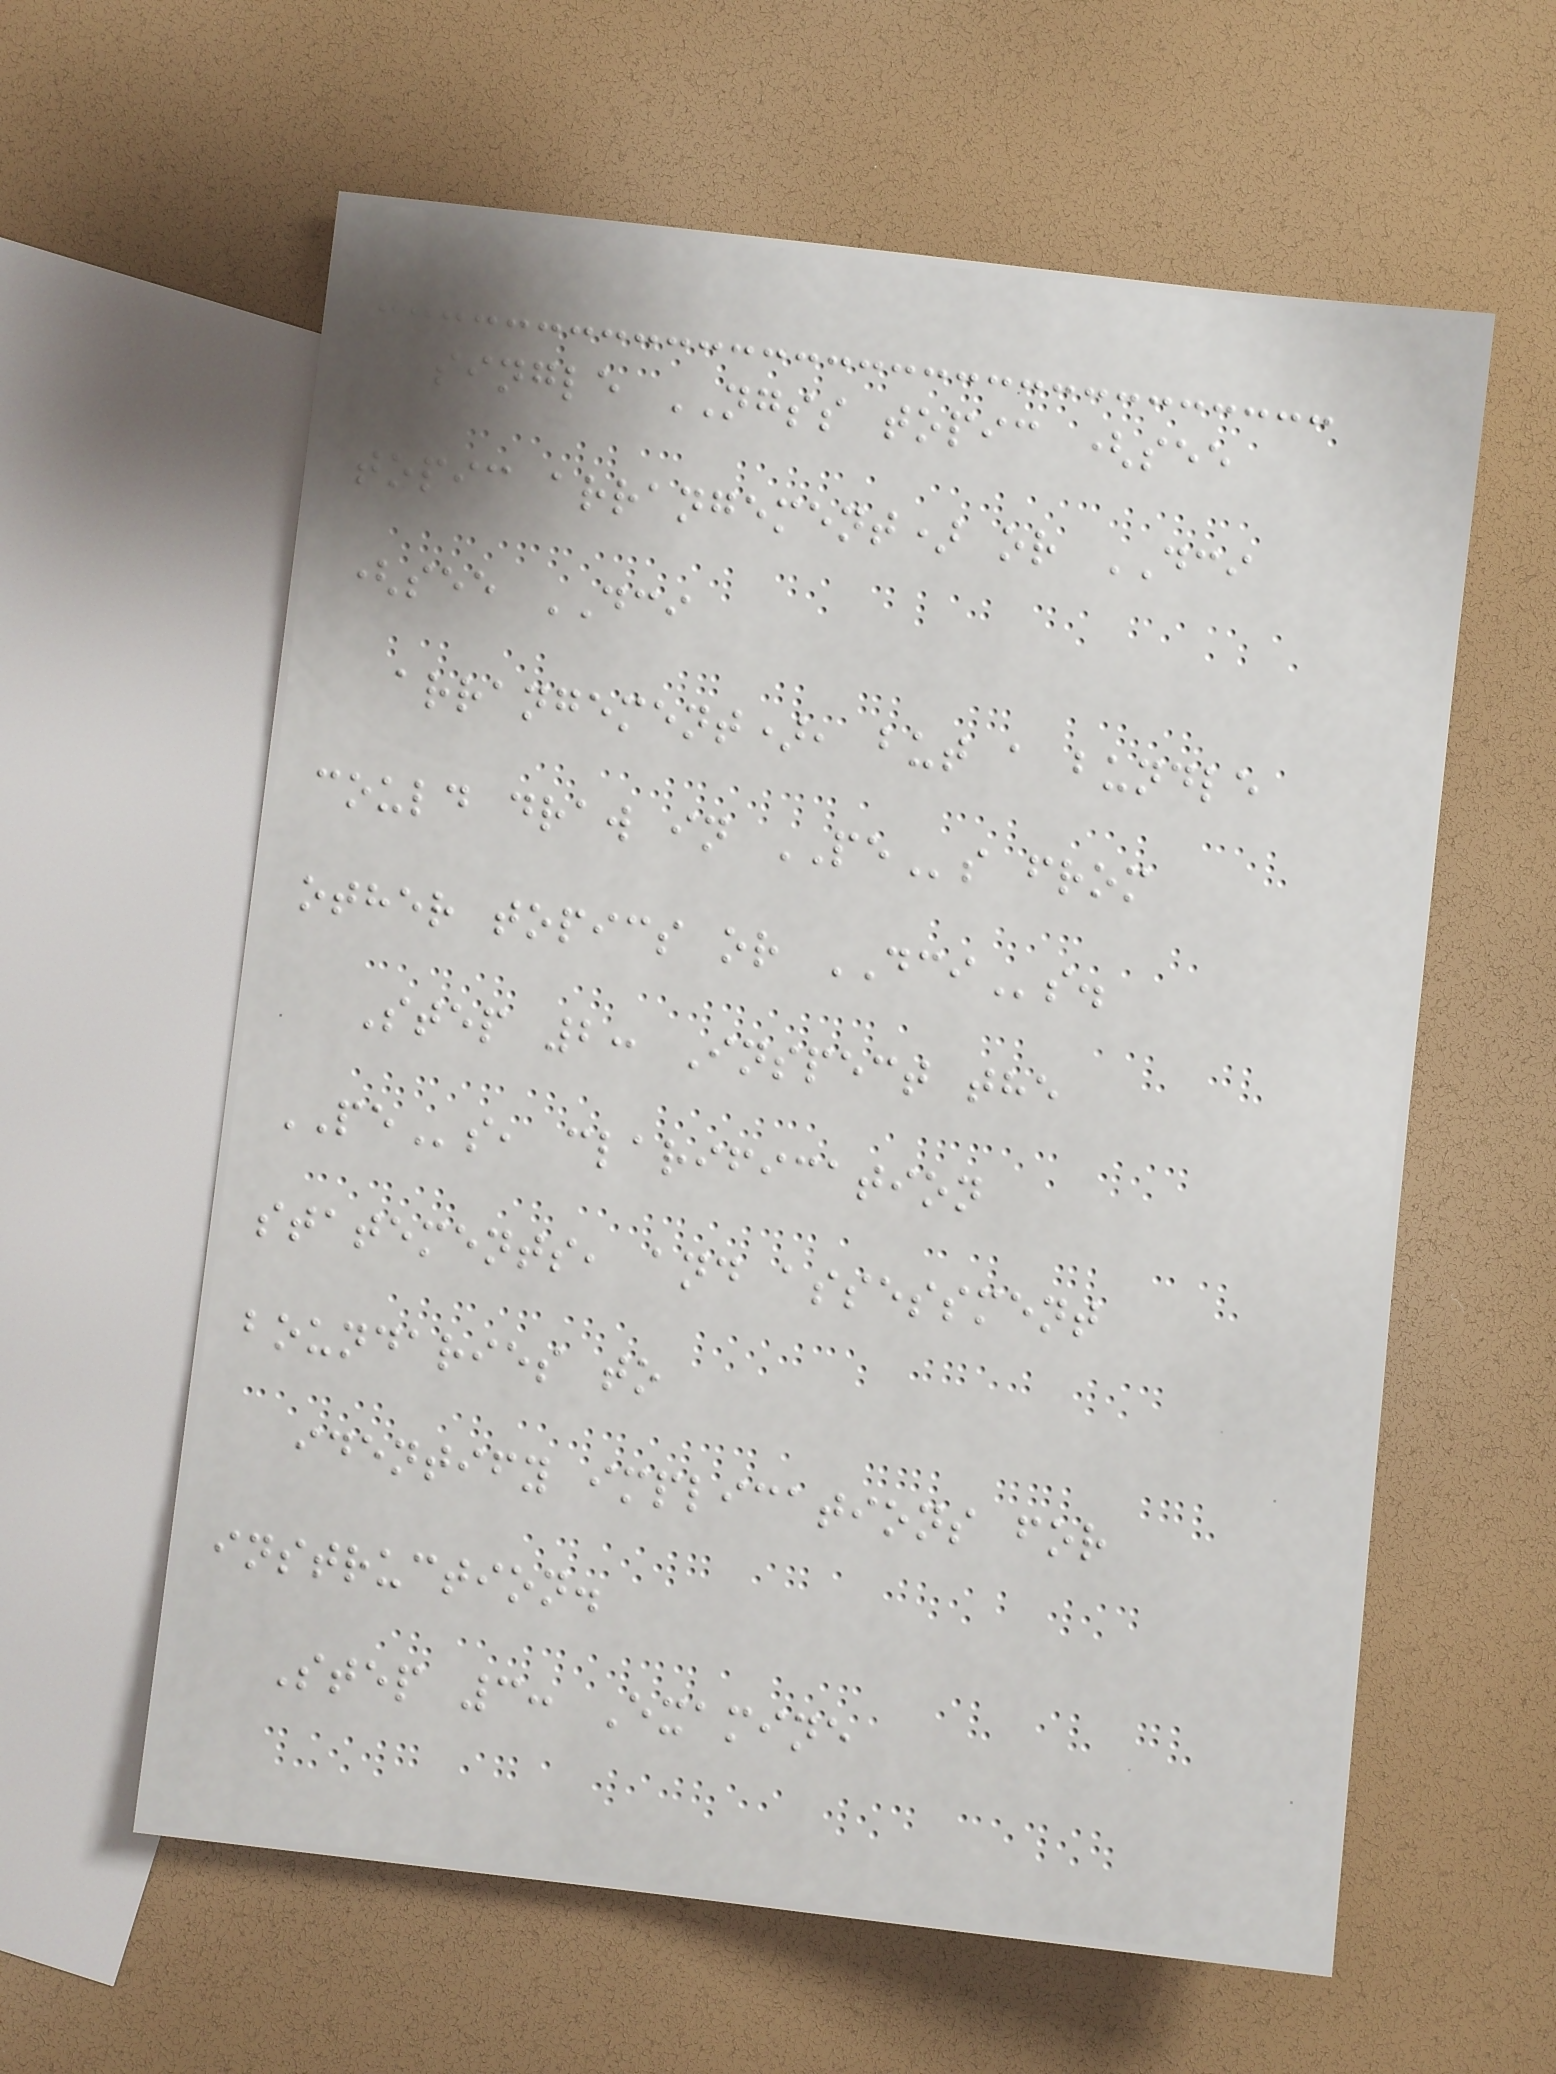single NGSS topic (see
topic arrangement) or DCI
(see DCI
arrangement), but a bundle
could draw in PEs from
other topics or DCIs.
Step 2: Inspect the
PEs, clarification
statements, and assessment
boundaries to
identify implications for
instruction.
Step 3: Examine
